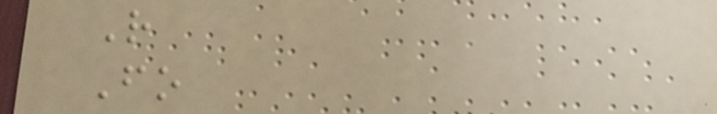R
Fo
